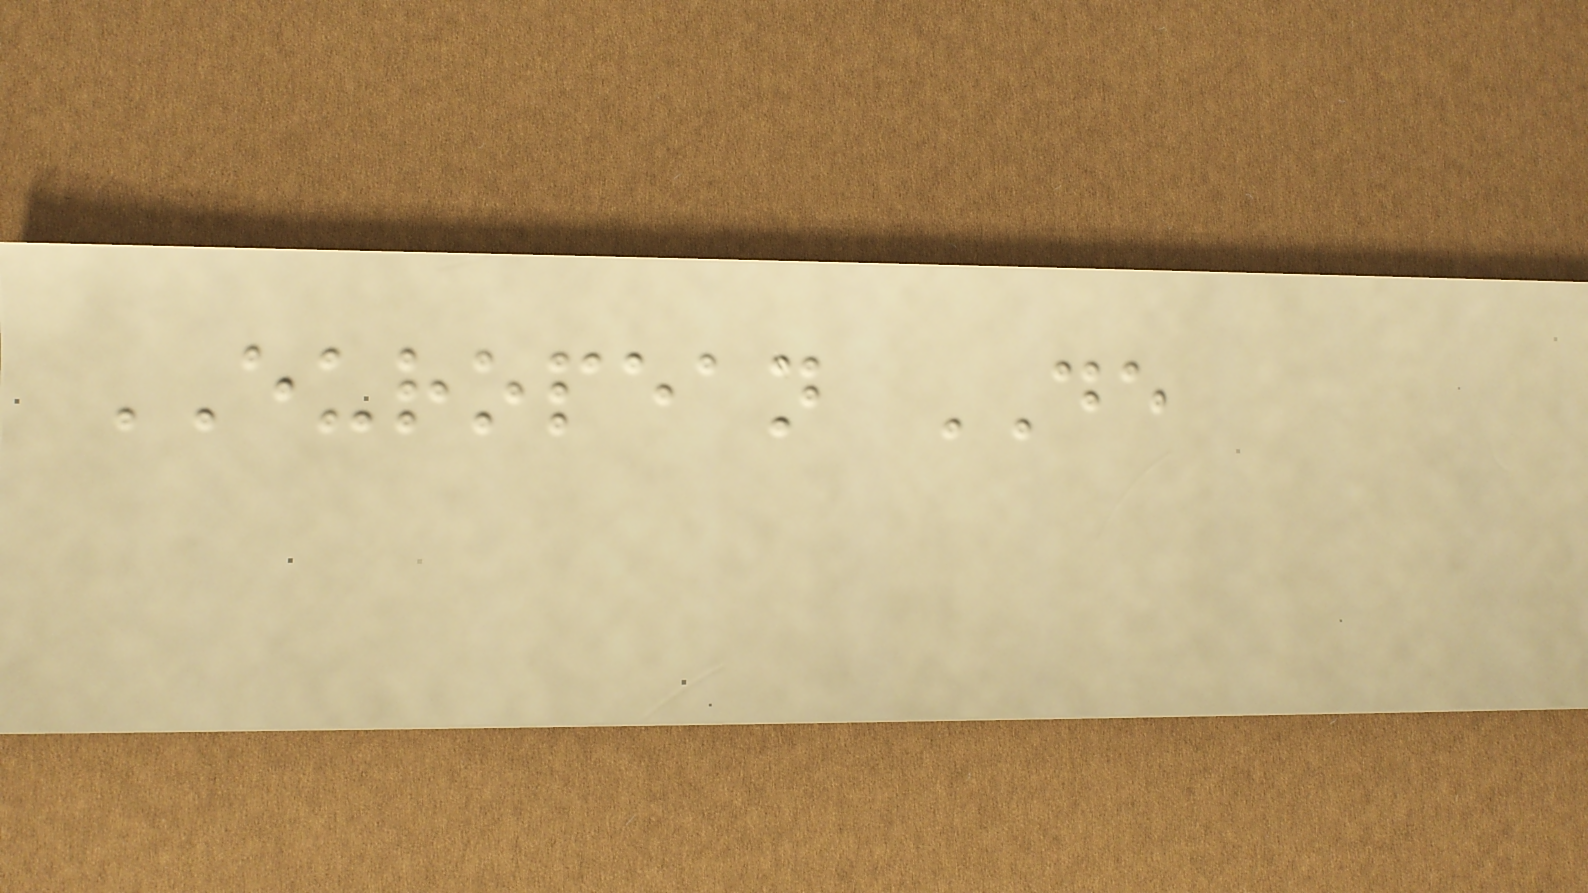EUROPEAN DE
